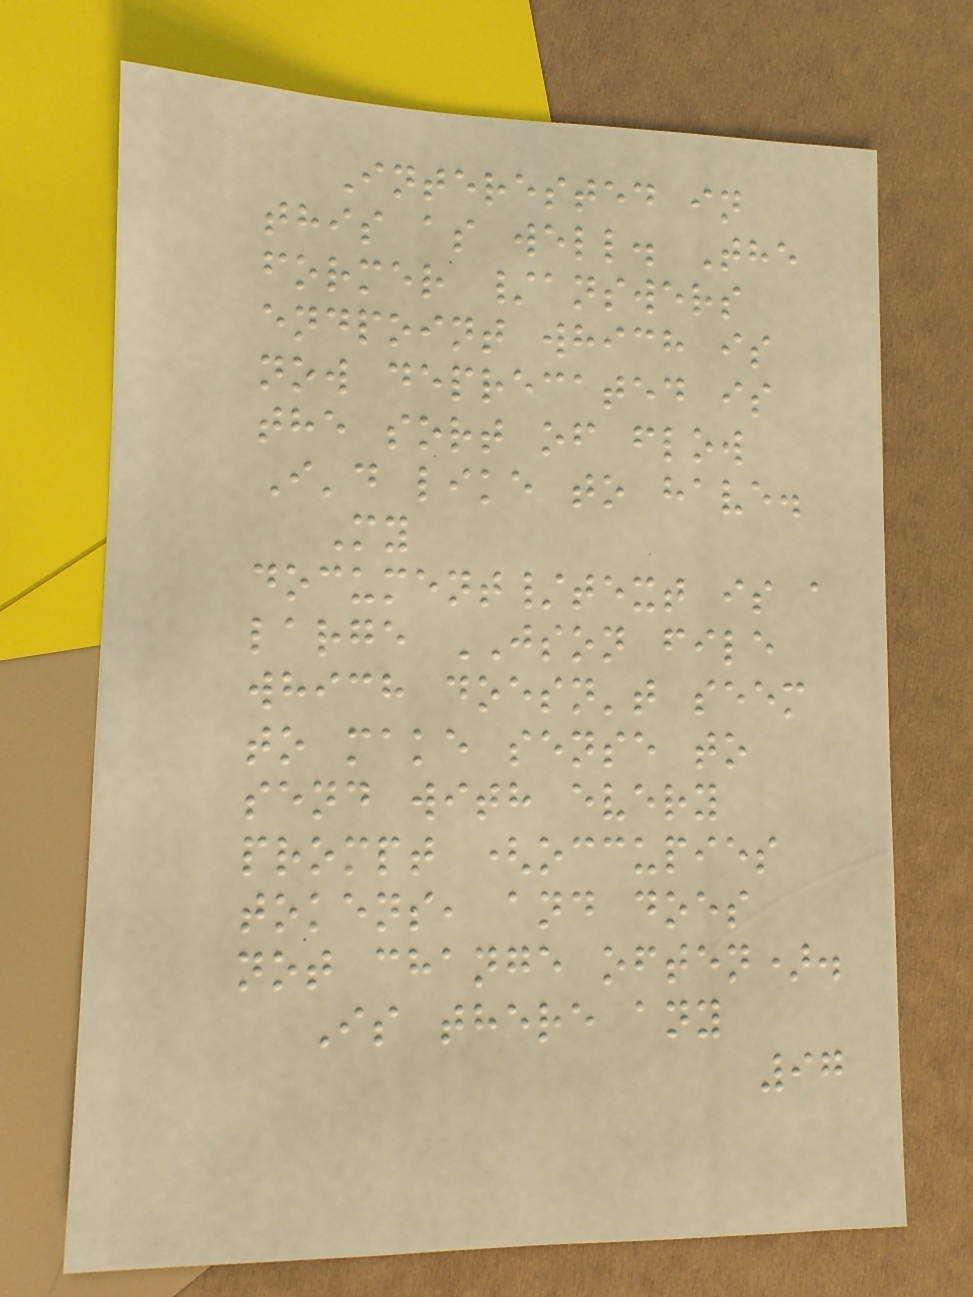Interested in
this as well. The
former /answers
endpoint which is
now deprecated is
the sort of flow
I'd like to have.
My
document/text is a
large JSON file
which doesn't seem
to make sense to
send with every
prompt (occupies
tokens, and does
not change often).
Is there any
97
